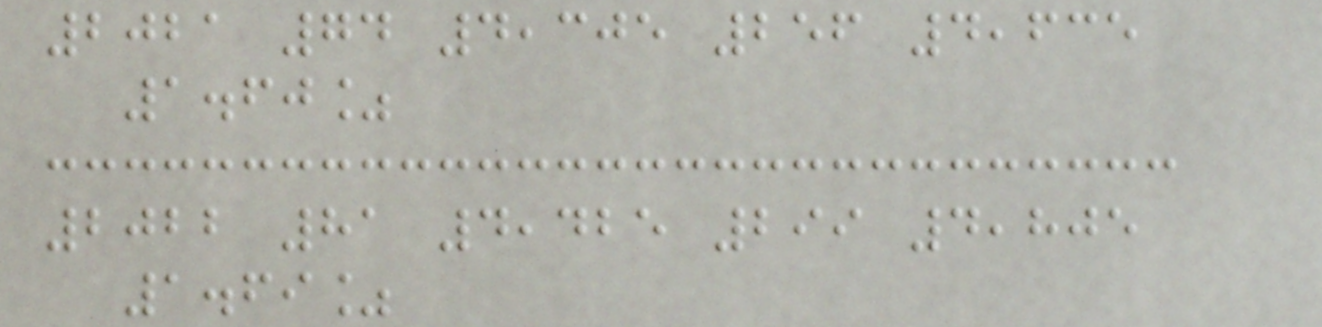2021 74 4,305 256 4,635
1.60%
2022 81 4,425 299 4,805
1.69%
